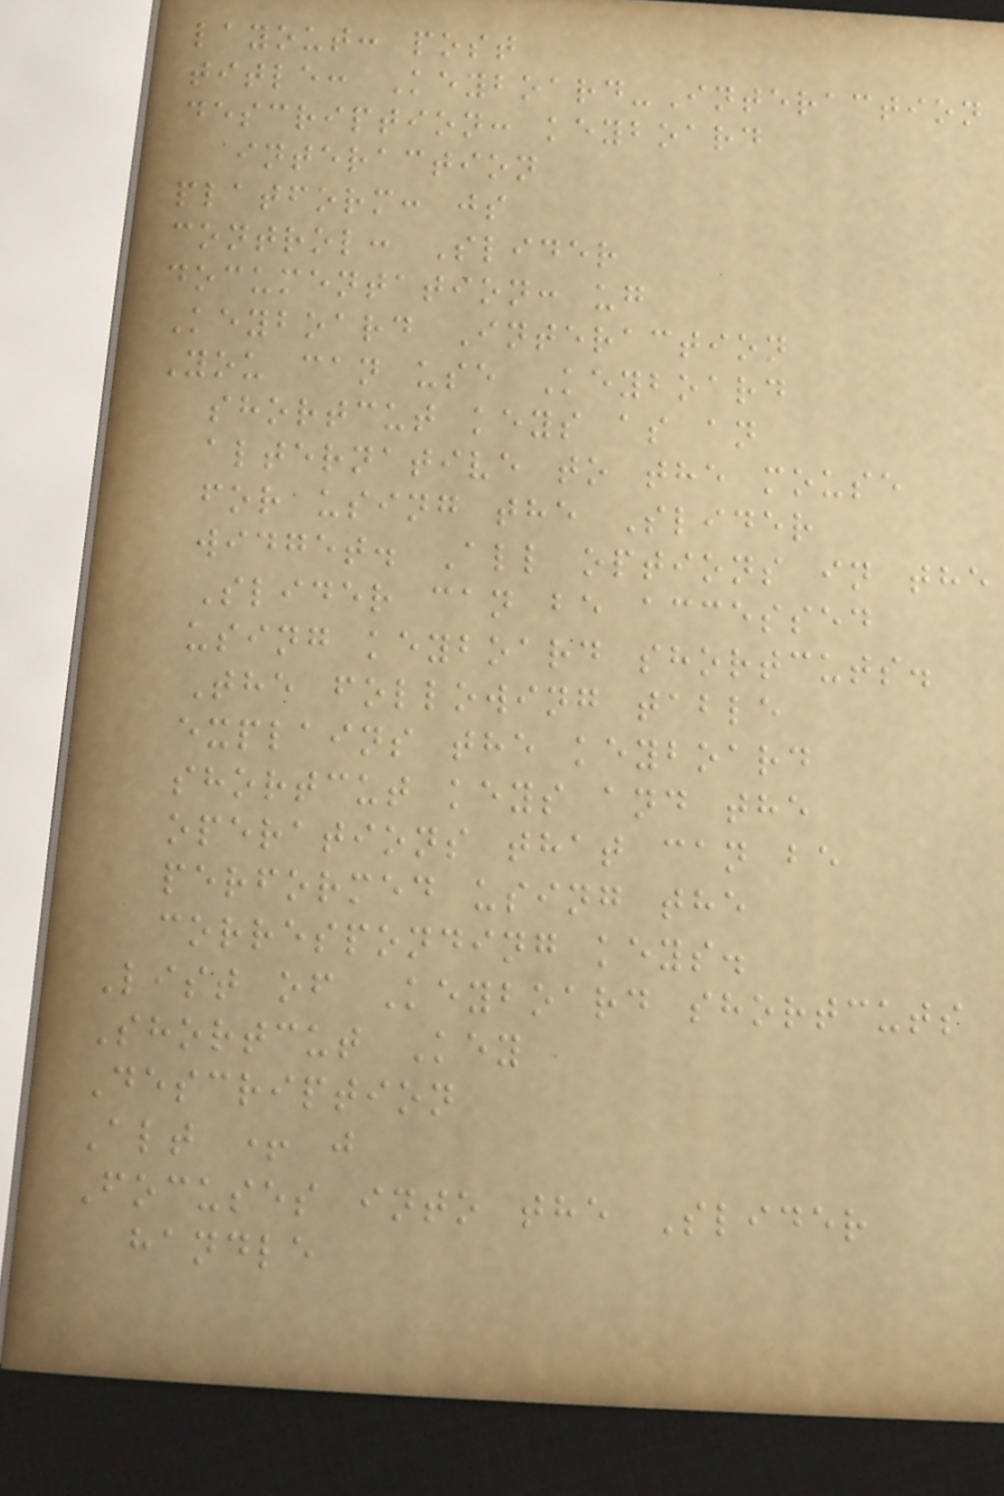layout: post
title: Keyboard-Interaction
description: keyboard
interaction
platform: js
control: Slider
documentation: ug
Keyboard Interaction
You can use Keyboard
shortcut keys as an
alternative to the mouse
for using the Slider
widget. All options in the
Slider can be accessed
using keyboard shortcuts.
The following table
explains the keyboard
shortcut keys and the
operations that can be
performed using the
corresponding keys.
List of Keyboard shortcuts
Shortcut Key
Description
Alt + j
Focuses into the Slider
handle
